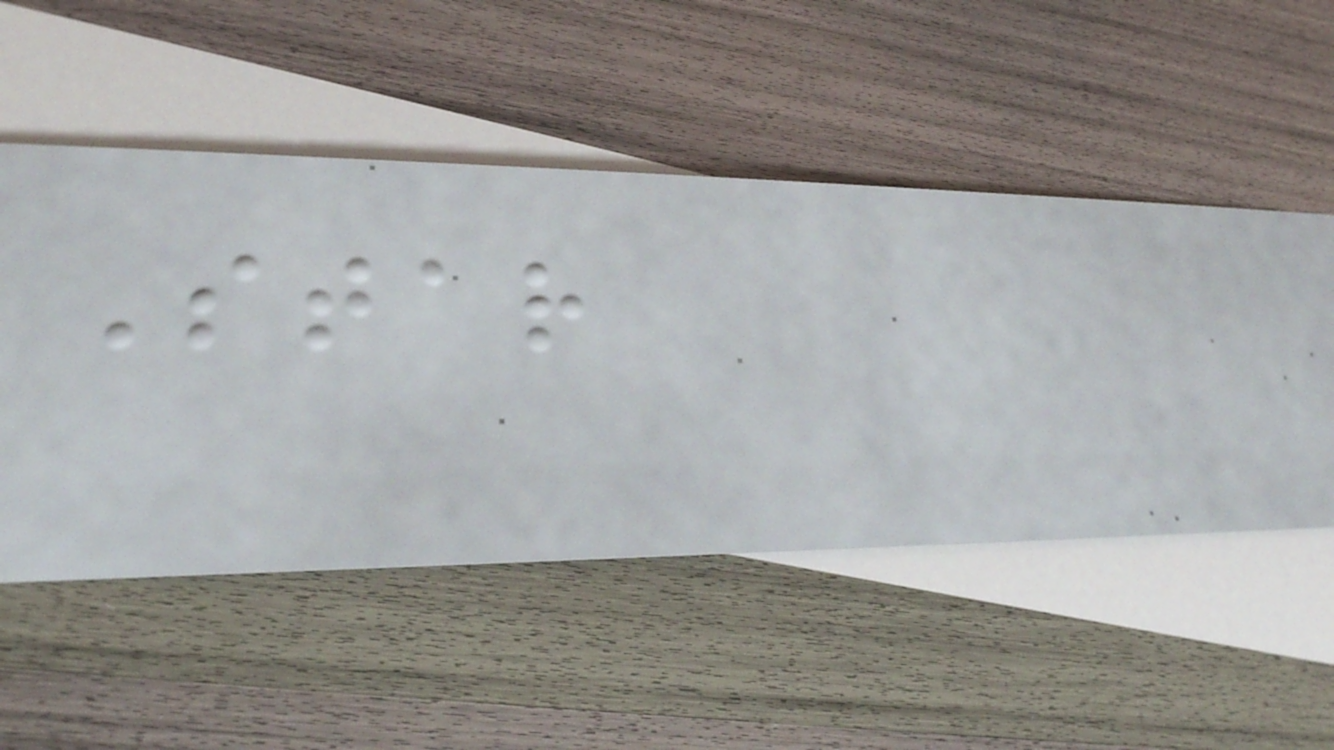Star
